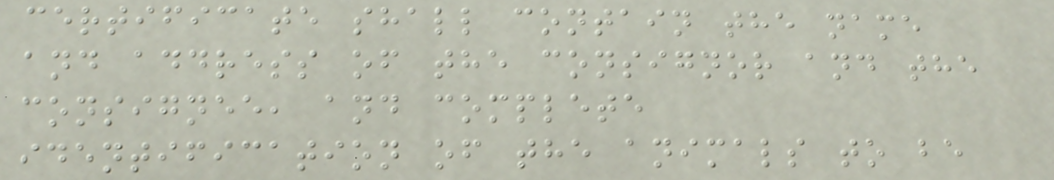certificate shall contain the name
and address of the consignor and the
consignee, and complete
identification of the animals to be
